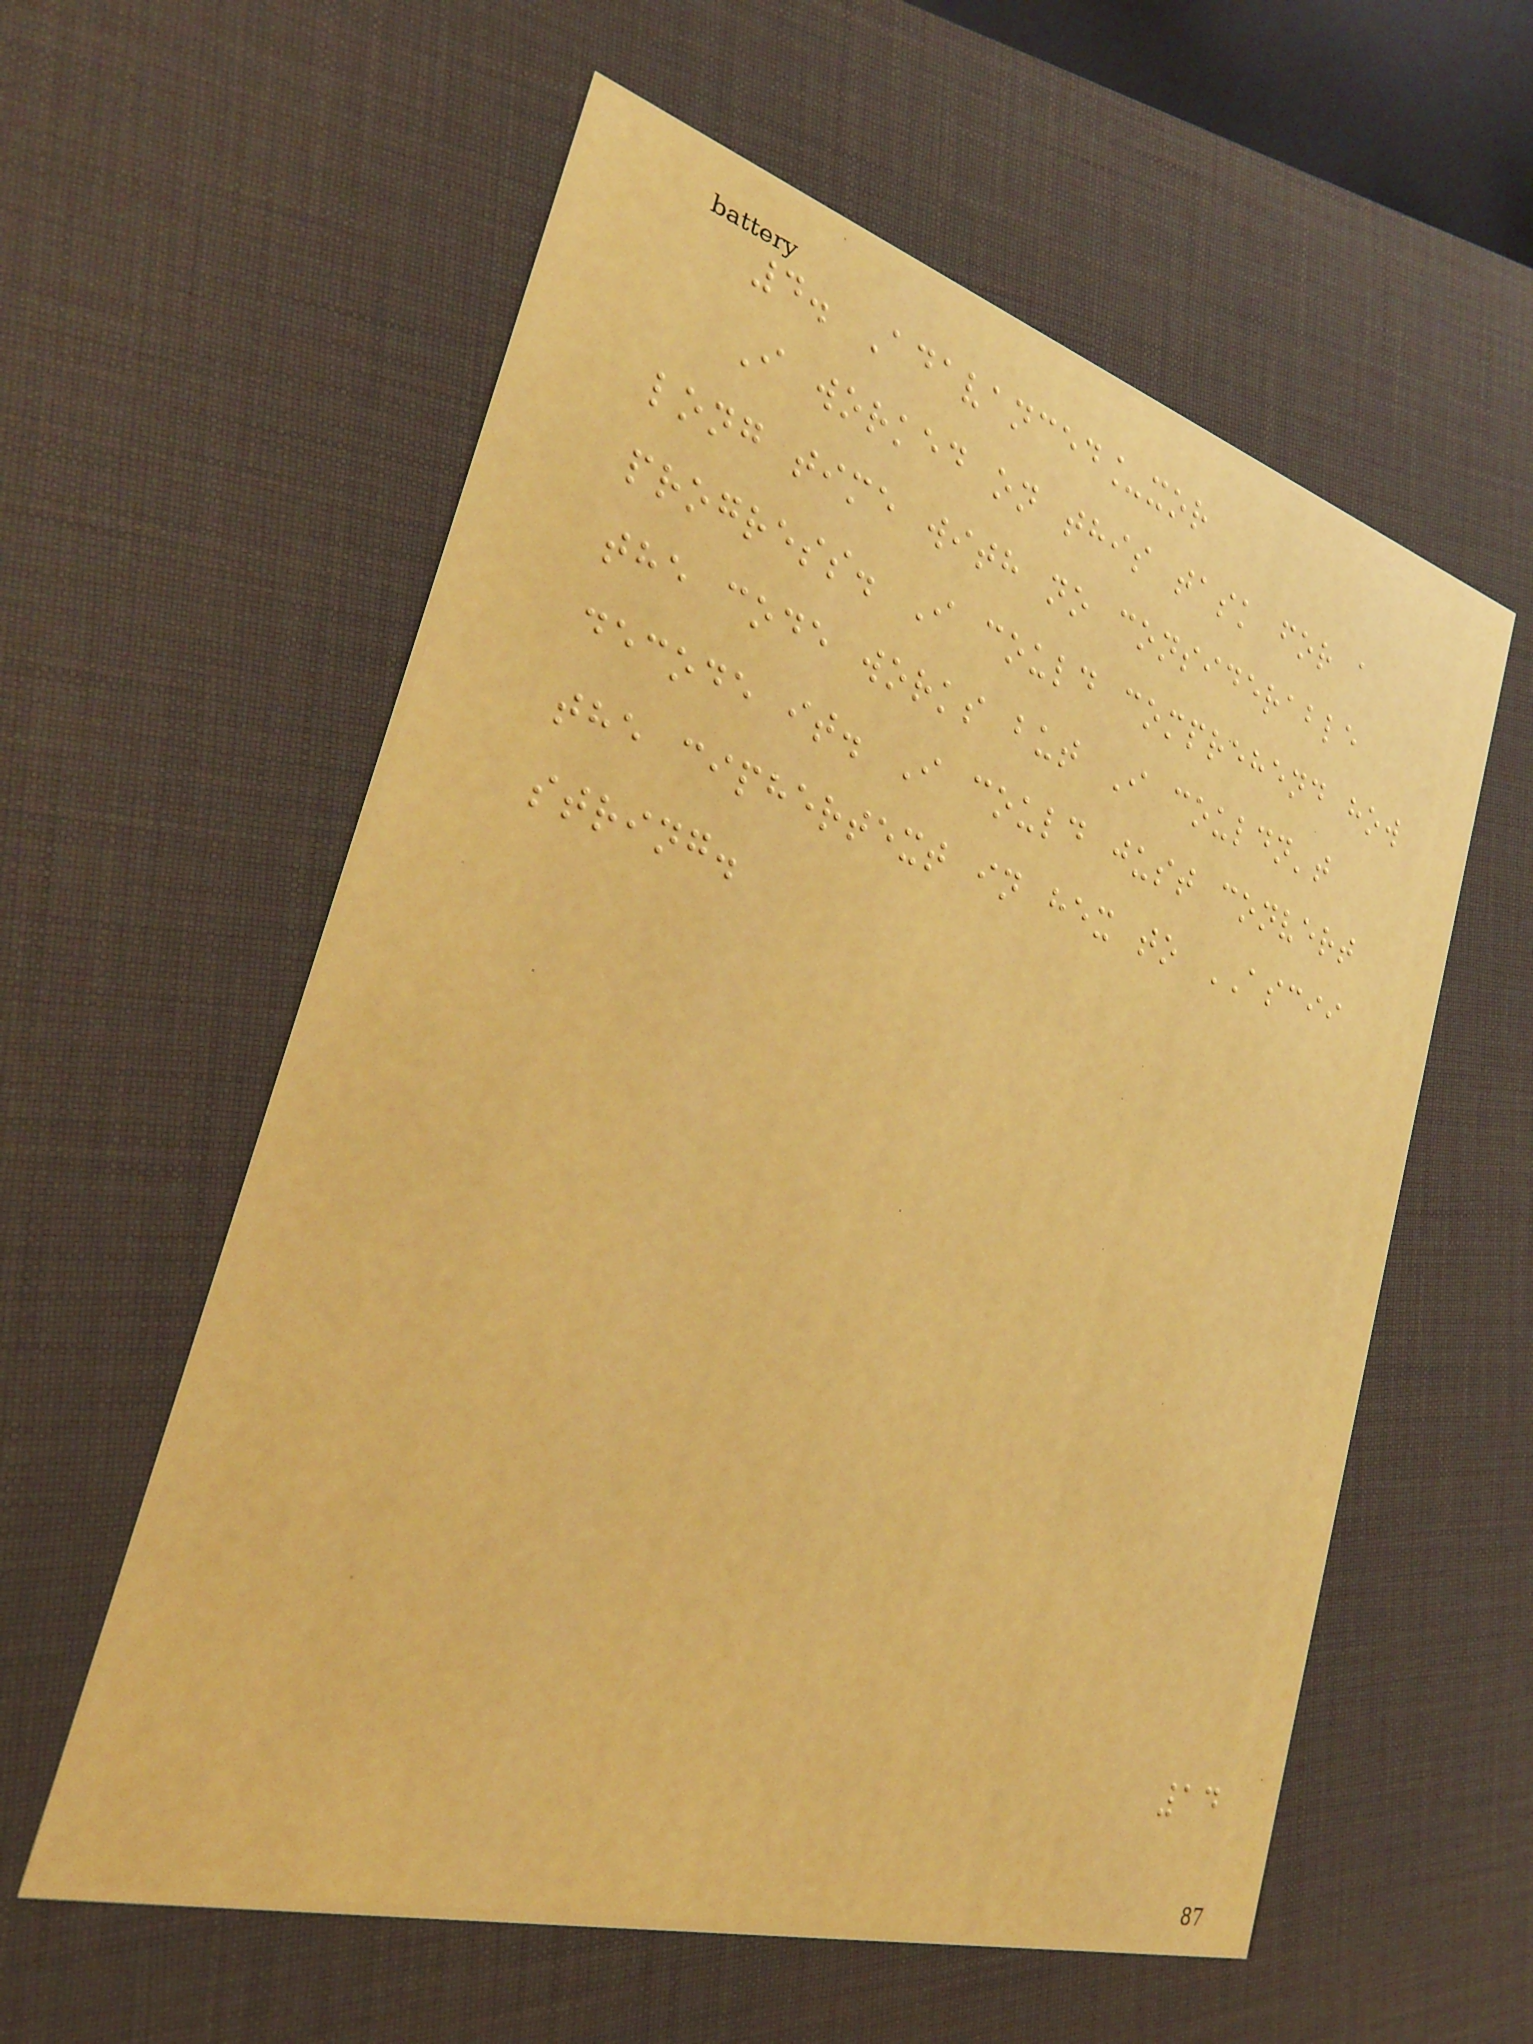4. Adavanced_xor
I worked on this task for a
long time with no considerable
progress. I could comprehend how
the code works but I couldn't
decode it. I could just convert
the ciphertext in hex to ASCII
string.
14
